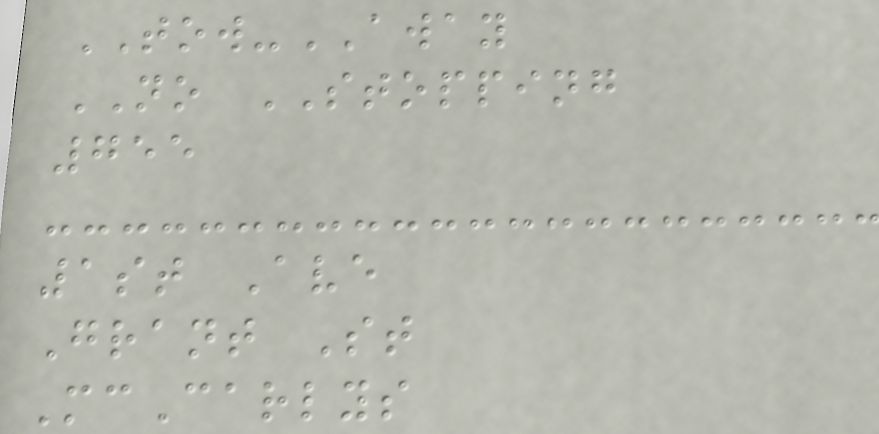TOW-AWAY
NO STOPPING
755
1st Ave
Grant St
McCarlys
